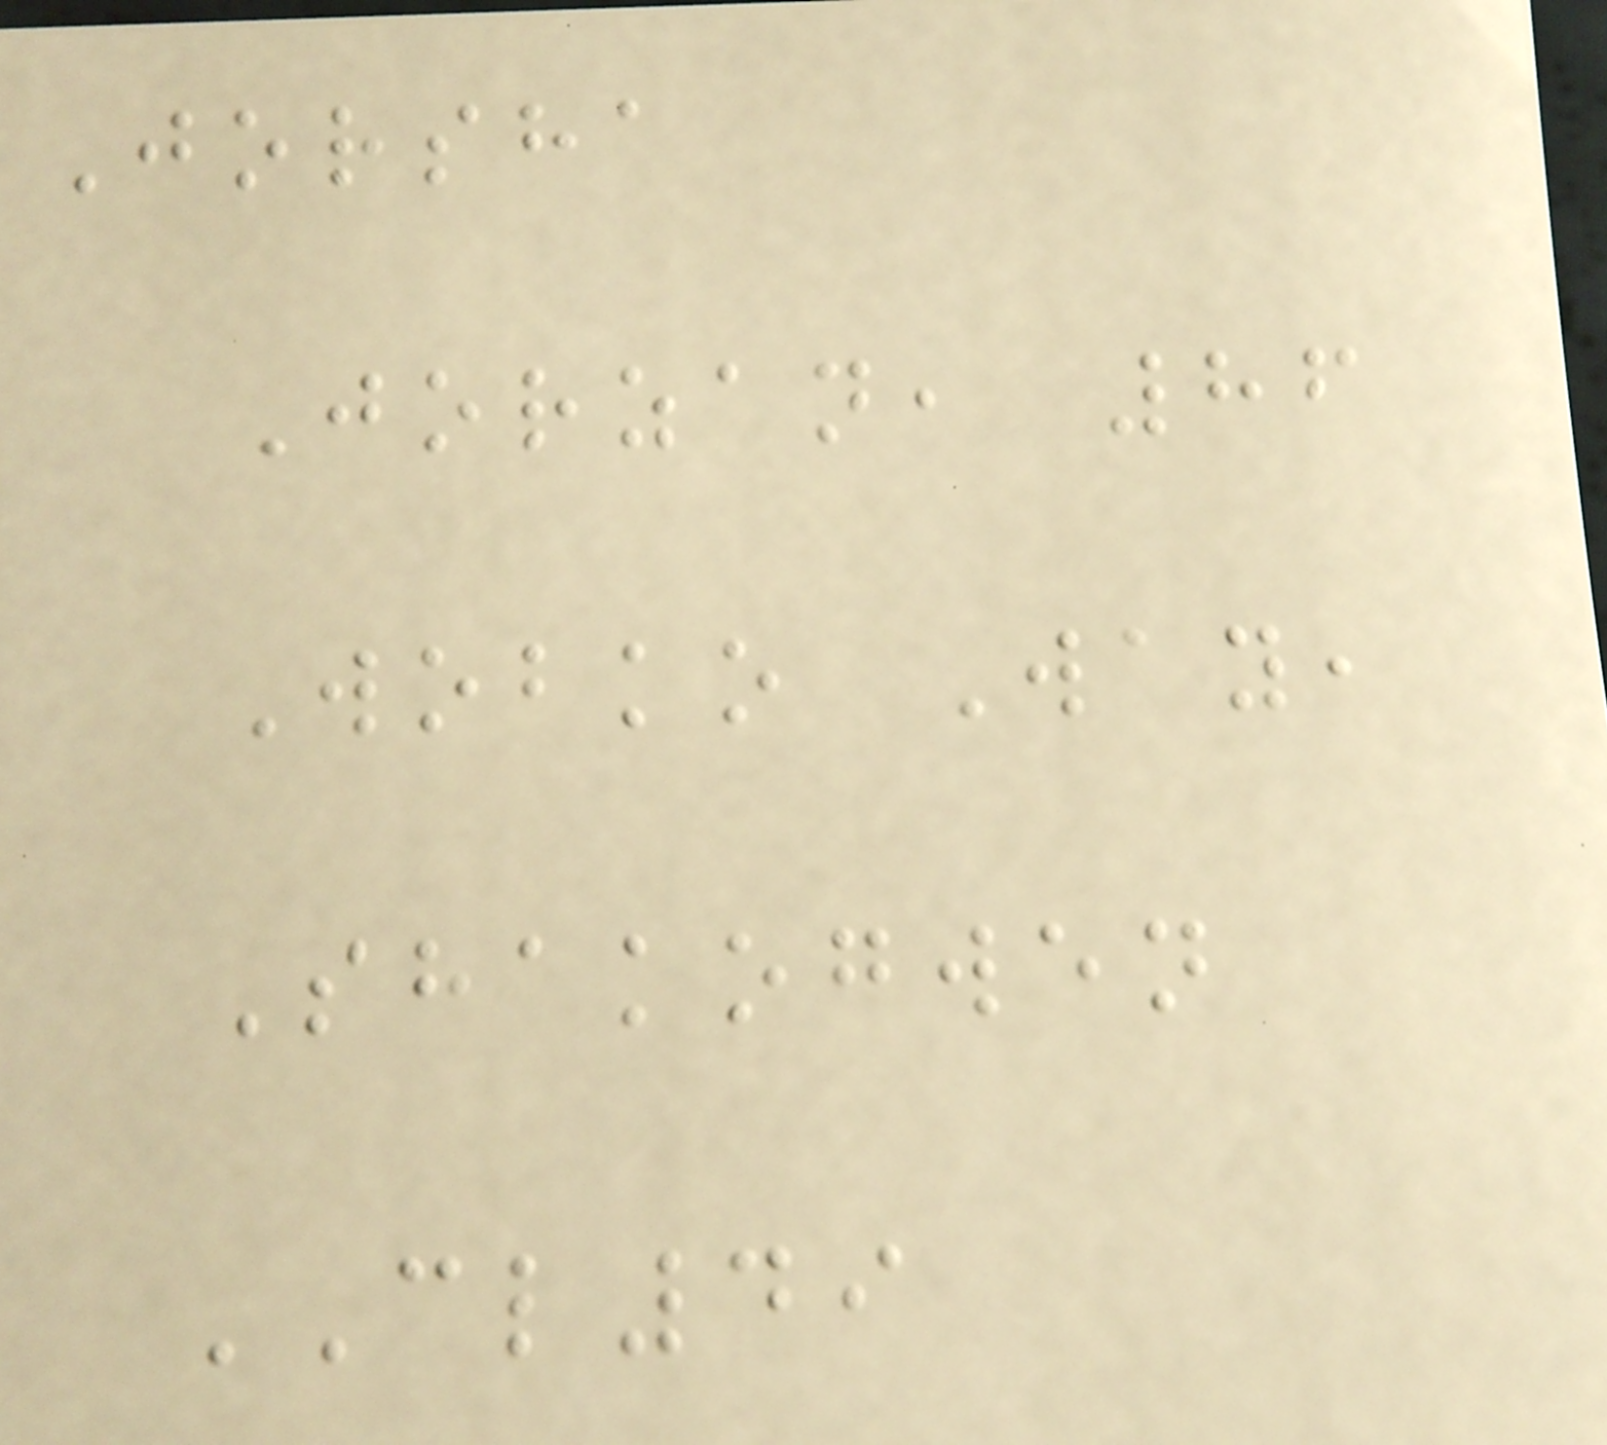Jorsha
Jorzan, 86
Wobko Way,
Shakogwen
CL49
